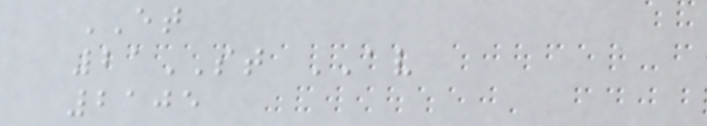ET
21ST AV
2105
